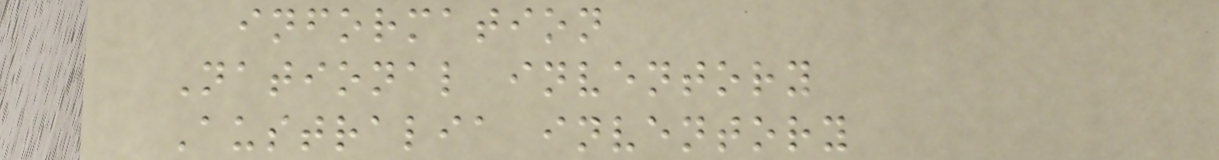information
National inventory
Australia inventory
